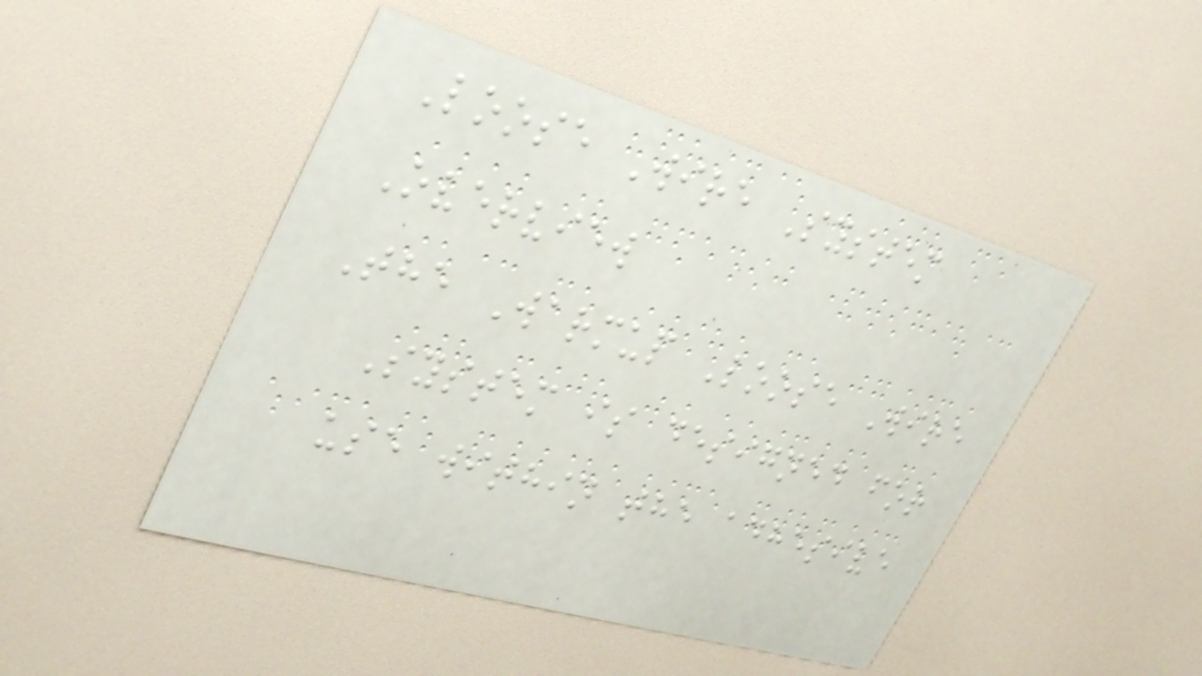Loose Wire System
Overview
The Warmup Loose Wire
System is designed for
use within the adhesive
